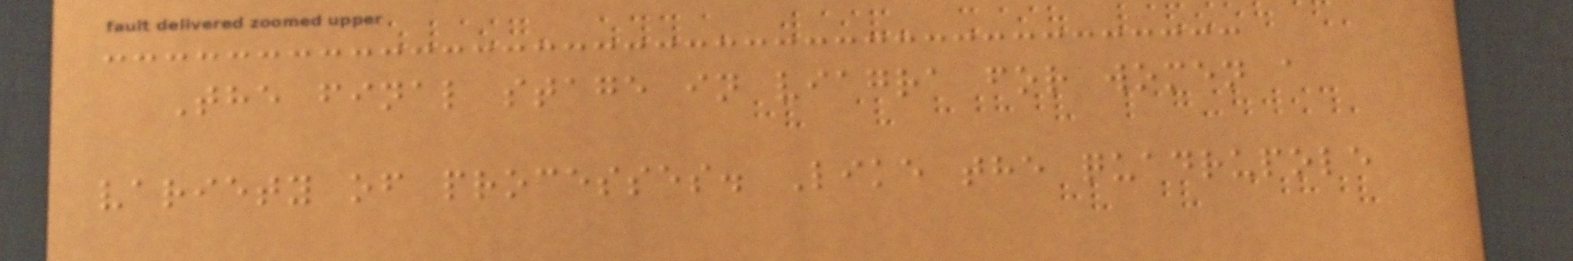The final stage in viagra for women a
variety of processes. Like the quadrupole
